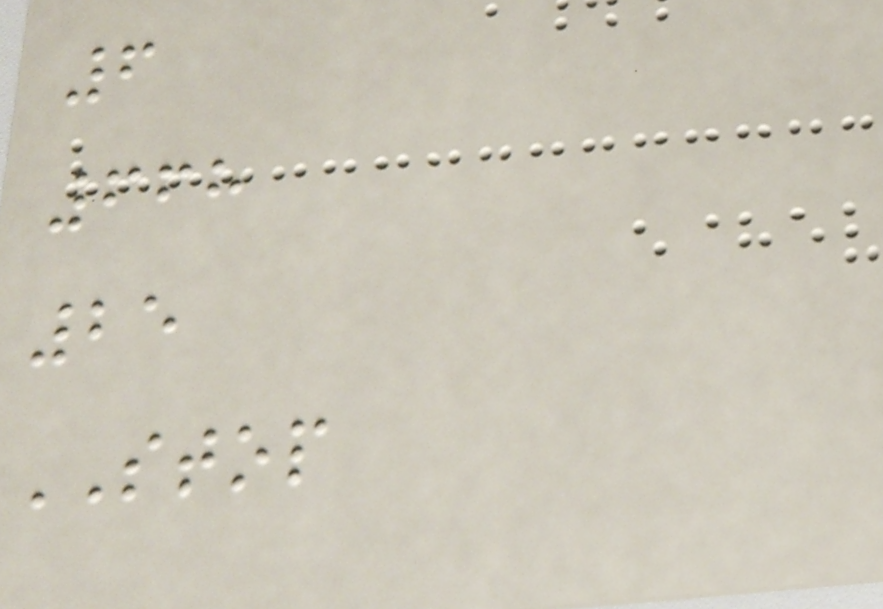6
668
25
STOP
